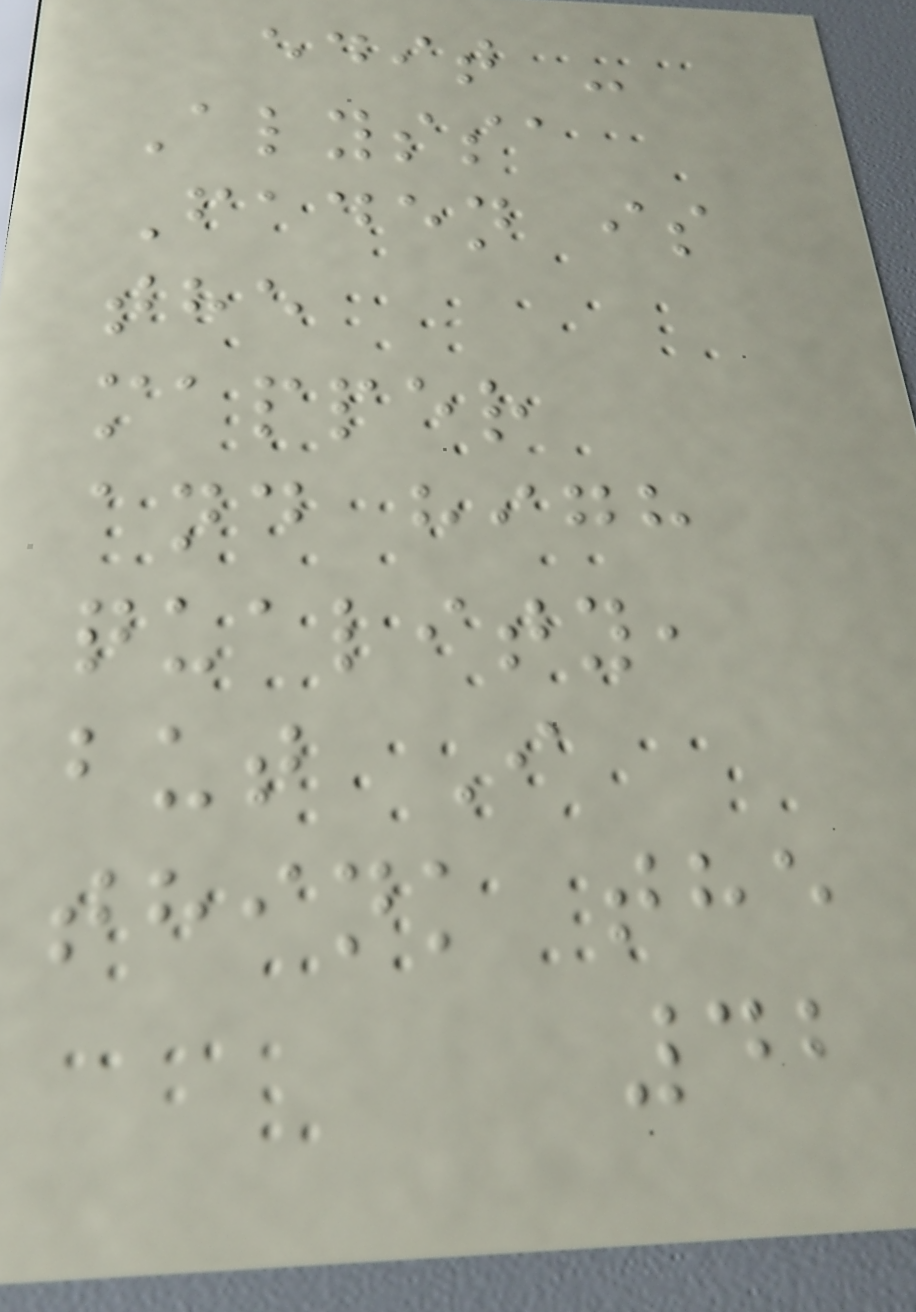edit -
Alyssa
Faden is
the
mapper
and high
quality,
but I
think the
42
